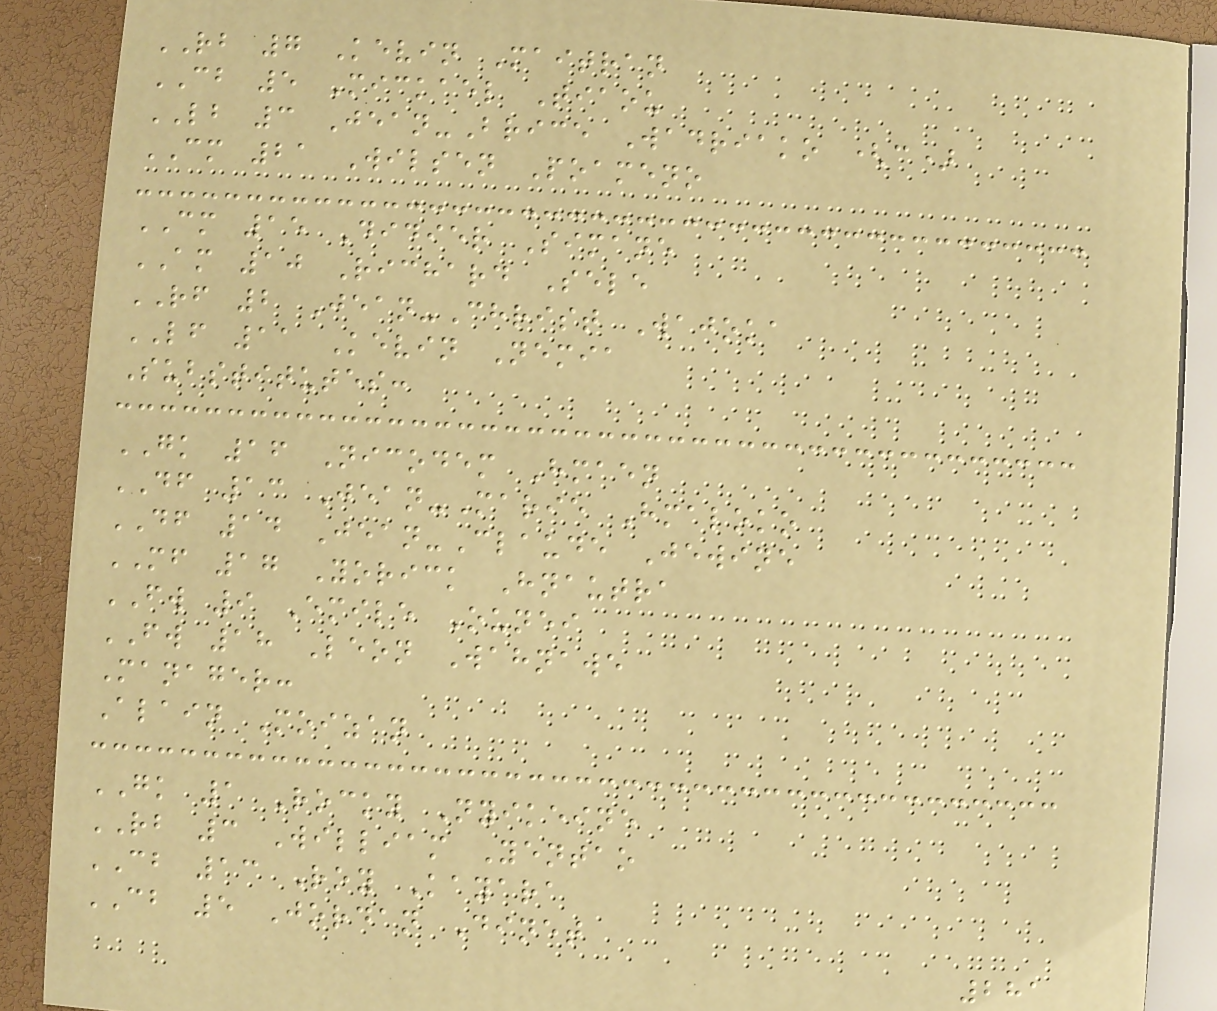RB 7 Kevin Maitran
CB 5 Mickael Tiaou
LB 3 Jean-Brice Wadriako (c)
CM 21 Wilsen Poameno
CM 15 Didier Simane
AM 10 Richard Sele
RF 2 Jean-Christ Wajoka
LF 11 Kevin Nemia
Substitutes:
GK 16 Nicodem Hmaen
DF 13 Jean-Marie Hmaloko
DF 14 Jean-Claude Jewine
MF 17 Yorick Hnautra
FW 9 Emile Ounei
FW 18 Leon Wahnawe
Manager:
Alain Moizan
GK 1 Rocky Nyikeine
RB 3 William Yentao
CB 13 Roy Kayara
CB 5 Jordan Dinet
281
